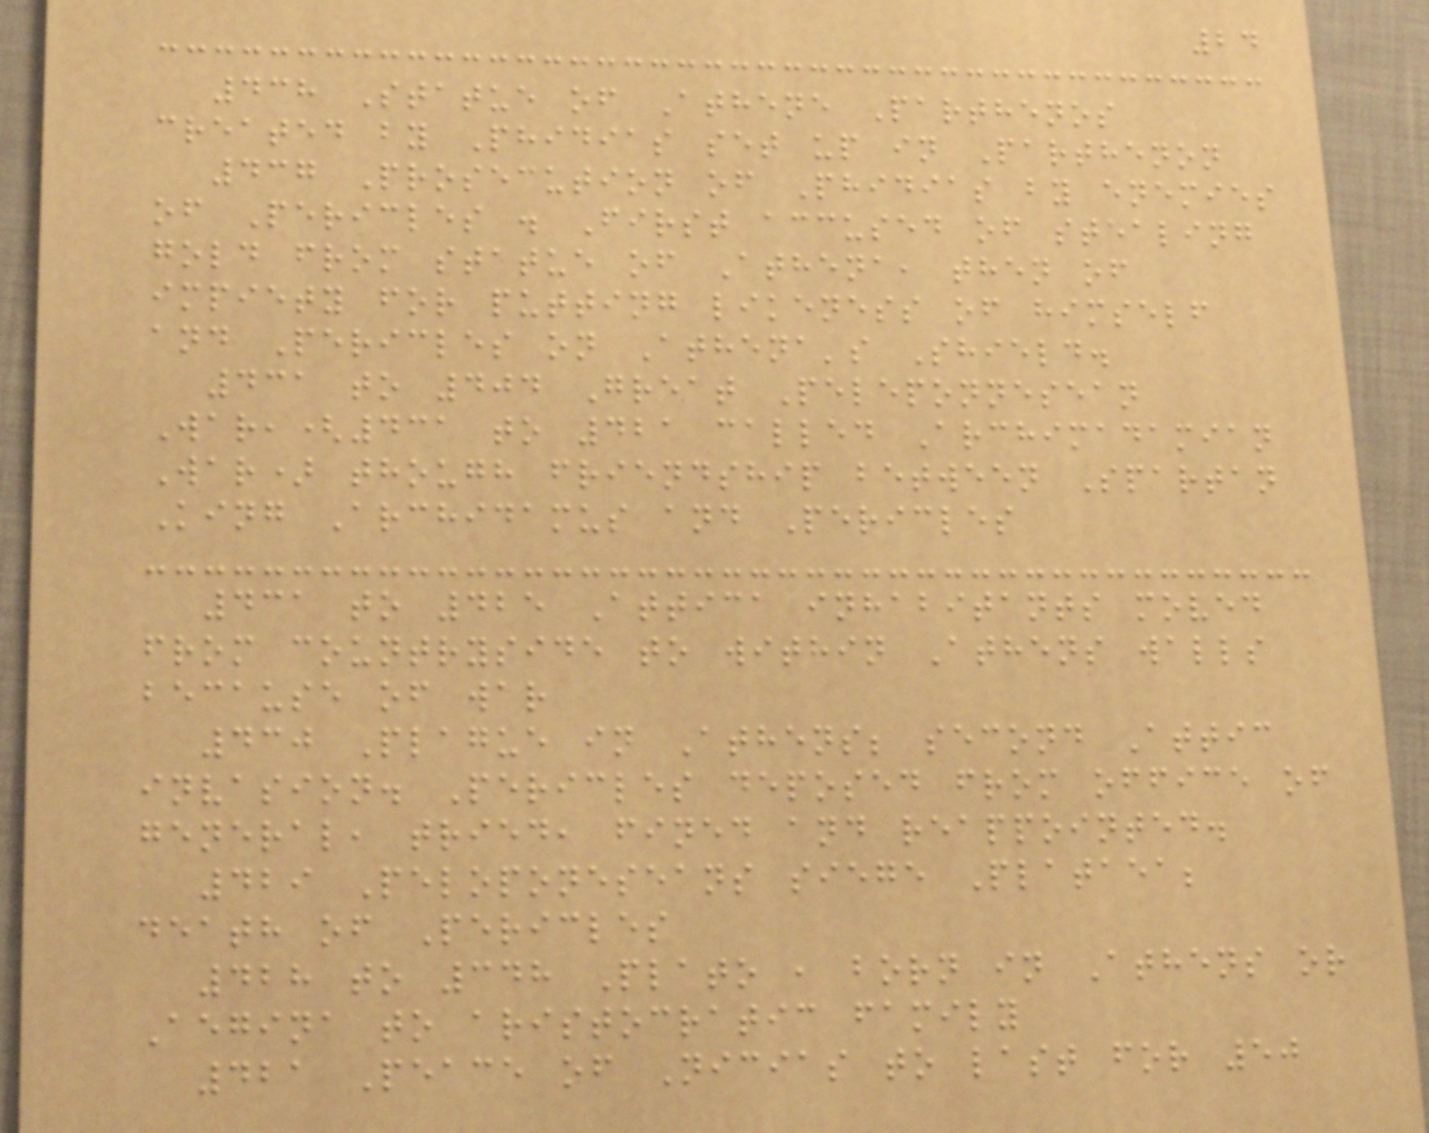24
438 Statue of Athene Parthenos
created by Phidias set up in Parthenon
437 Prosecution of Phidias by enemies
of Pericles . First accused of stealing
gold from statue of Athena, then of
impiety for putting likeness of himself
and Pericles on Athena's Shield.
431 to 404 Great Peleponnesean
War,(431 to 421 called Archimadamian
War) though friendship between Spartan
King Archidamus and Pericles
431 to 425 Attica inhabitants moved
from countryside to within Athens walls
because of war
430 Plague in Athens; second Attic
invasion. Pericles deposed from office of
general, tried, fined and reappointed.
429 Peloponeseans siege Plataea;
death of Pericles
428 to 348 Plato , born in Athens or
Aegina to aristocratic family
421 Peace of Nicias to last for 50
